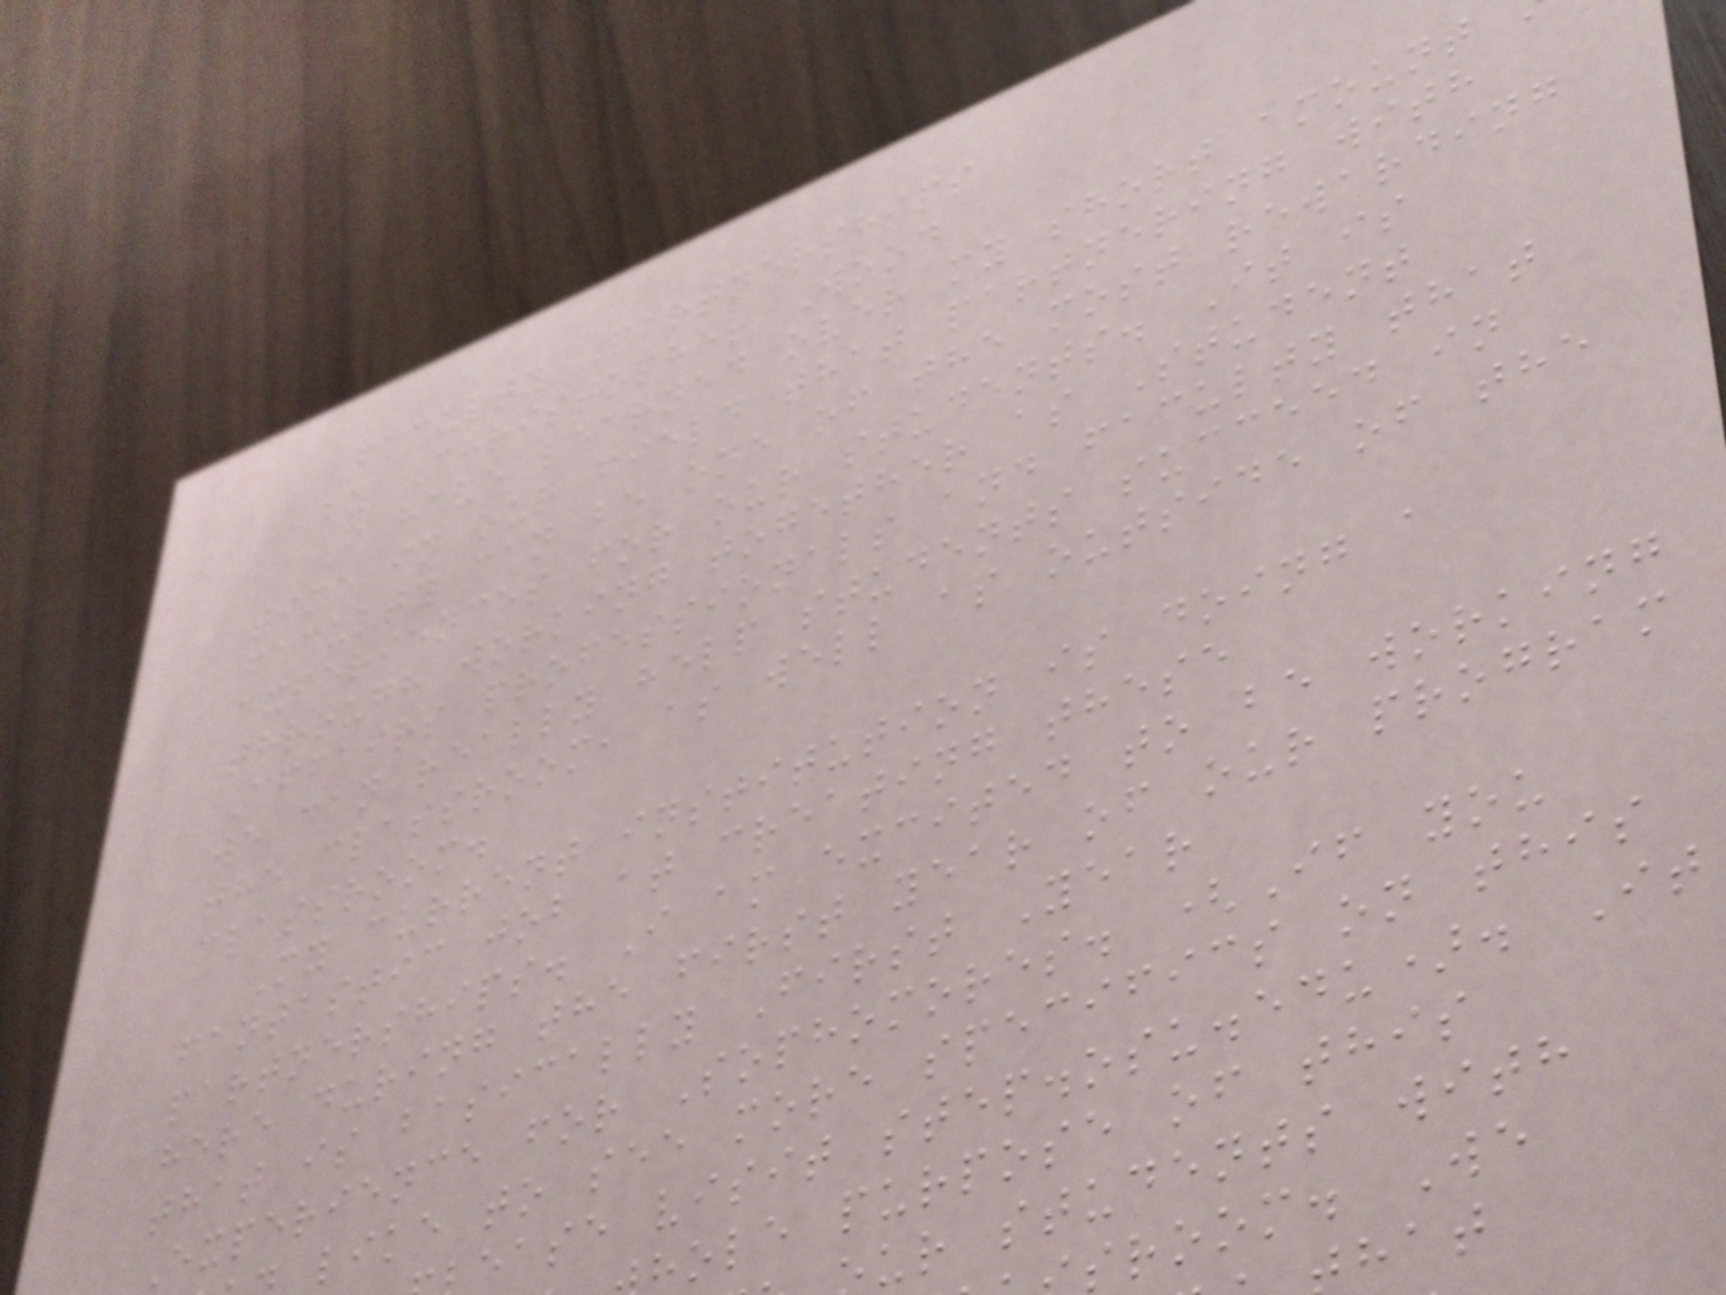Faculty Partnerships
by Christopher Wood
I have learned over my short amount
time in our field that partnering with
faculty can be one of the most rewarding
experiences for our students. It is
through working together as Student
Affairs professionals and faculty that
we can really help students succeed in
the classroom, as well as outside of the
classroom.
My current institution is doing a
fantastic job at creating these
partnerships. I am excited to be working
here during the first year of our program
that is basically First Year
Experience for Sophomores. (If you
like to see more specifics on this
ease visit step.osu.edu). It
ole purpose of this
ur students with
sroom. We
